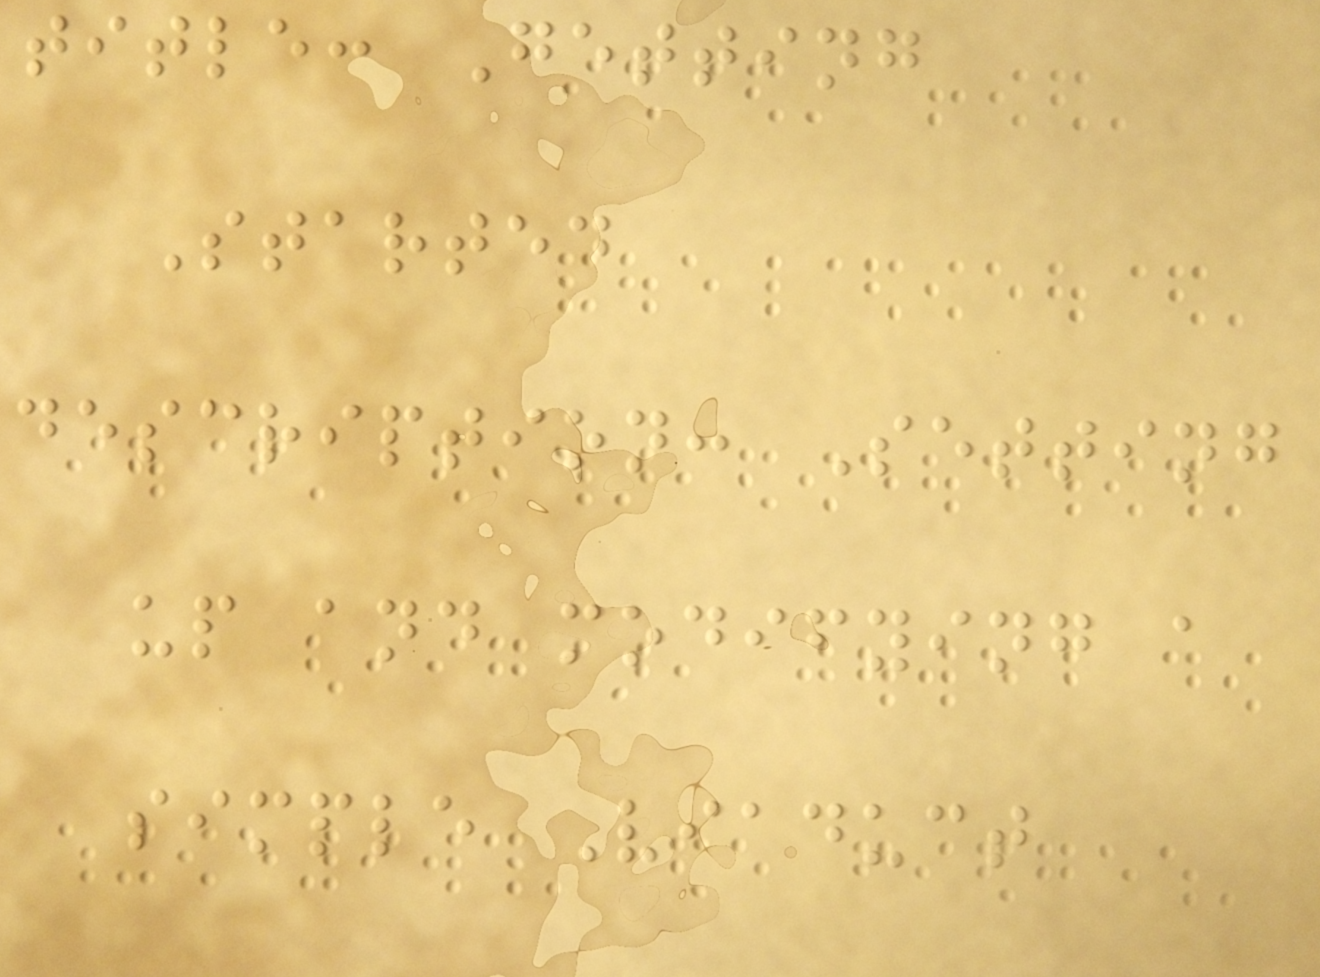title: Getting
Started
description: Setting
up and modifying a
simple Viaduct
